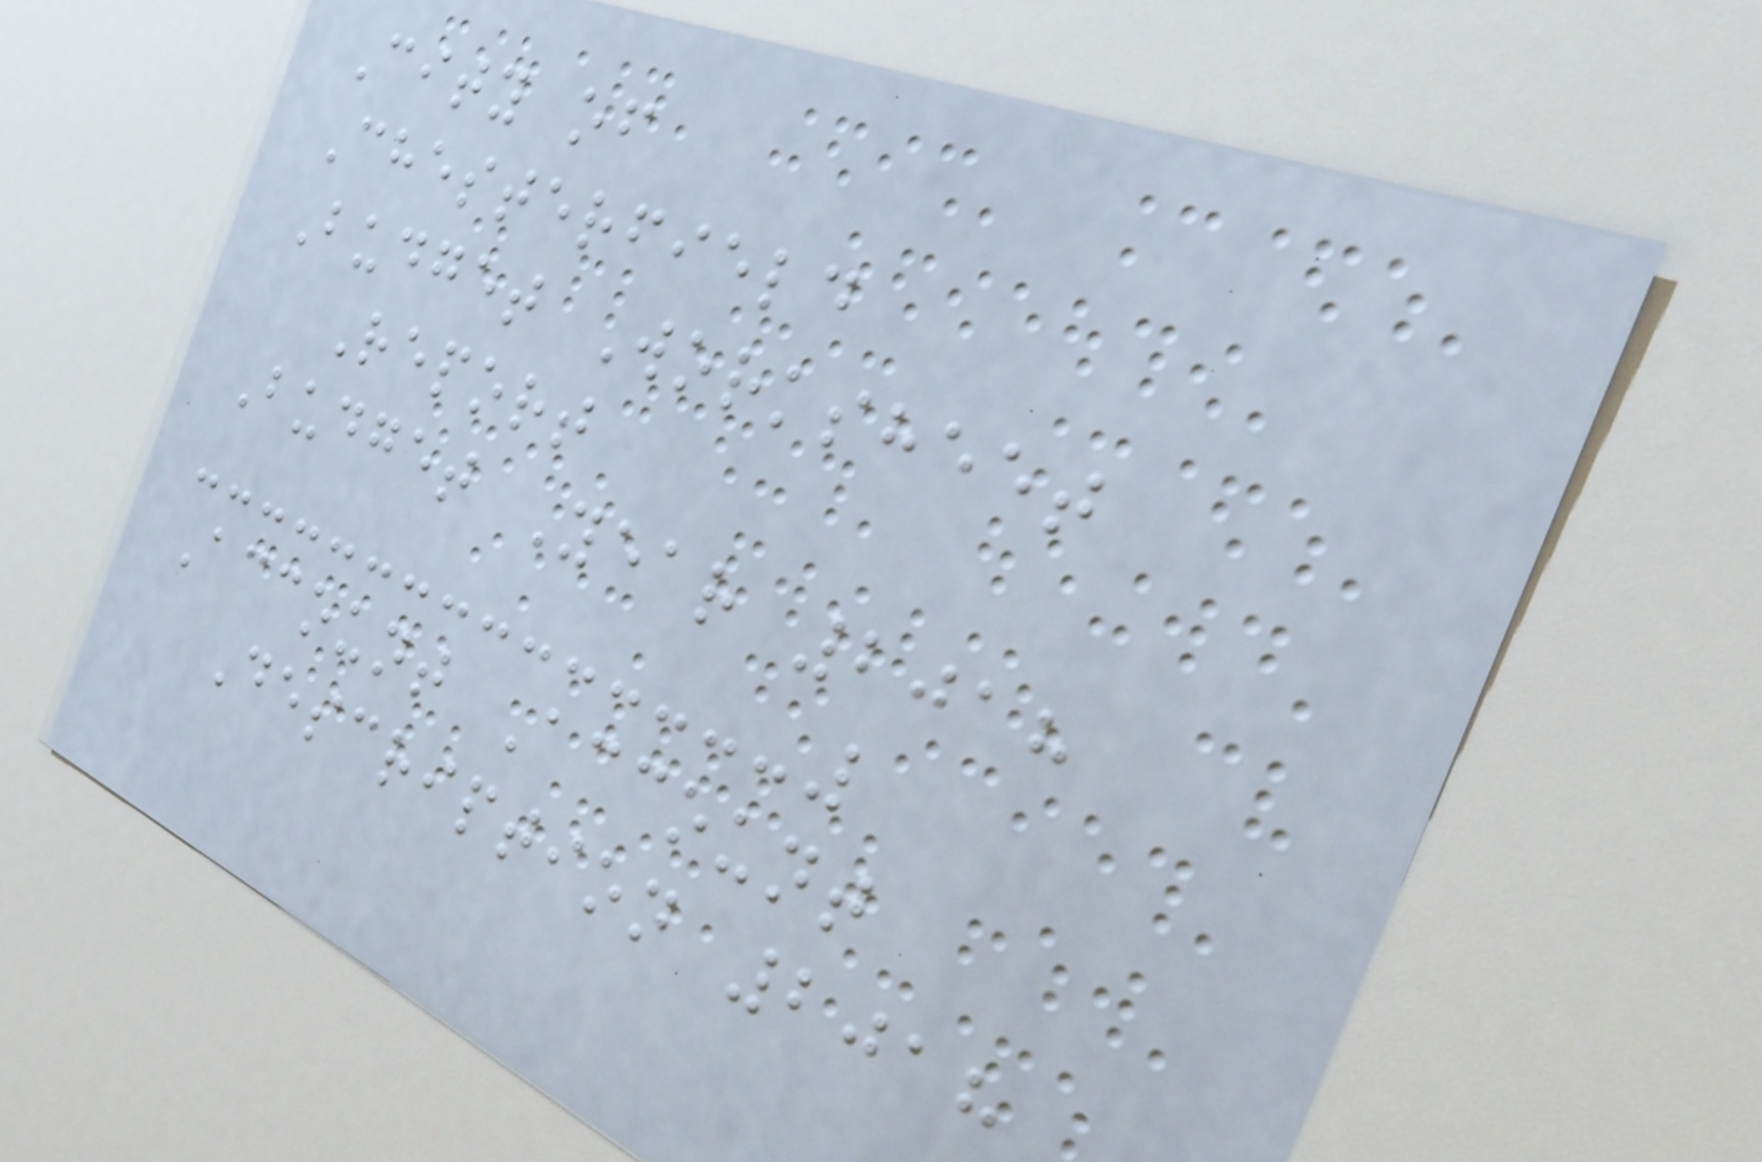City of
Chesterfield
Budget Worksheet
Report
Budget Year 2018
Account Account
Description 2018
